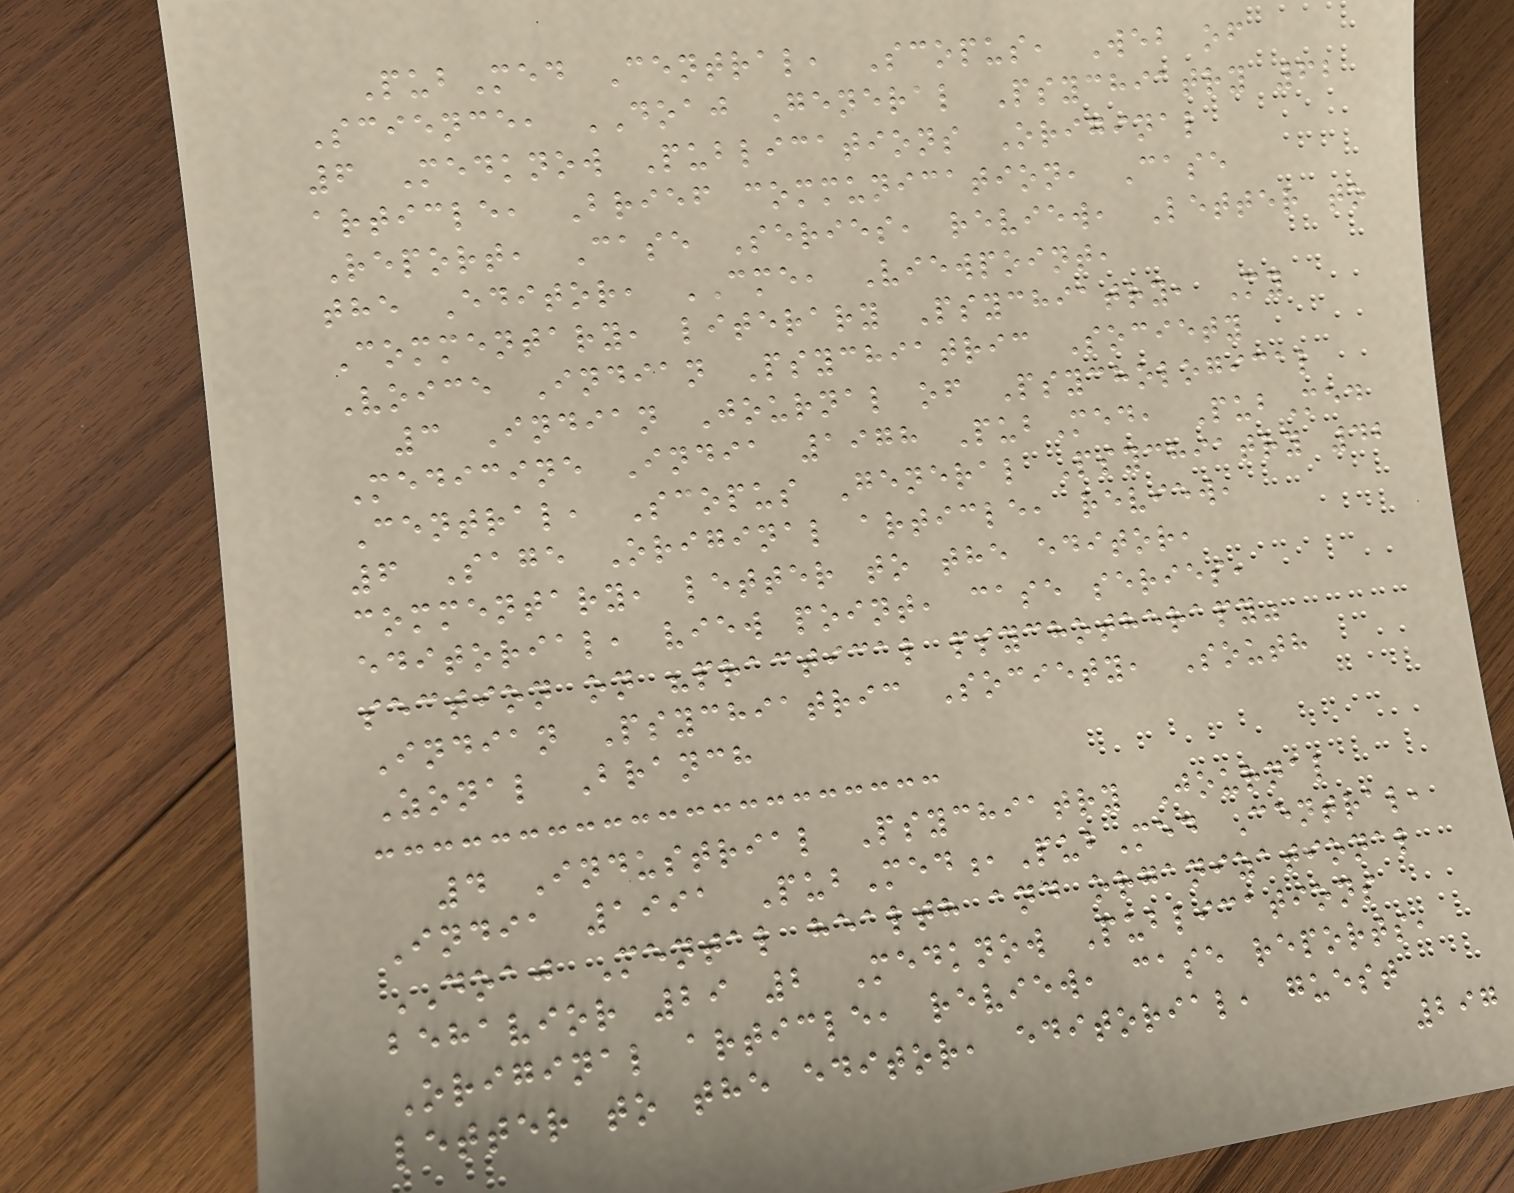PubMed Central, Scopus, Web of
Science, DOAJ General Psychiatry 62
6 Medknow Publications Original
article, Brief communication, Case
Report, Case Series, review, Letter to
the Editor, CME, Viewpoint,
Commentary, literary Psychiatry, My
Voice Indian Psychiatric Society
3 Indian Journal of Psychological
Medicine India 1978 PubMed, PubMed
Central, Scopus General Psychiatry 42
6 Sage Original article, review,
commentary, letter to the editor,
editorial, view point, case series,
section on "practical psychotherapy"
Indian Psychiatric Society, South
Zonal Branch
4 Industrial Psychiatry Journal
India 1991 PubMed,PubMed Central,
DOAJ Mental health and organizational
behavior 29 2 Medknow Publications
Original article, review, case reports,
letter to the editor, editorial, guest
297
